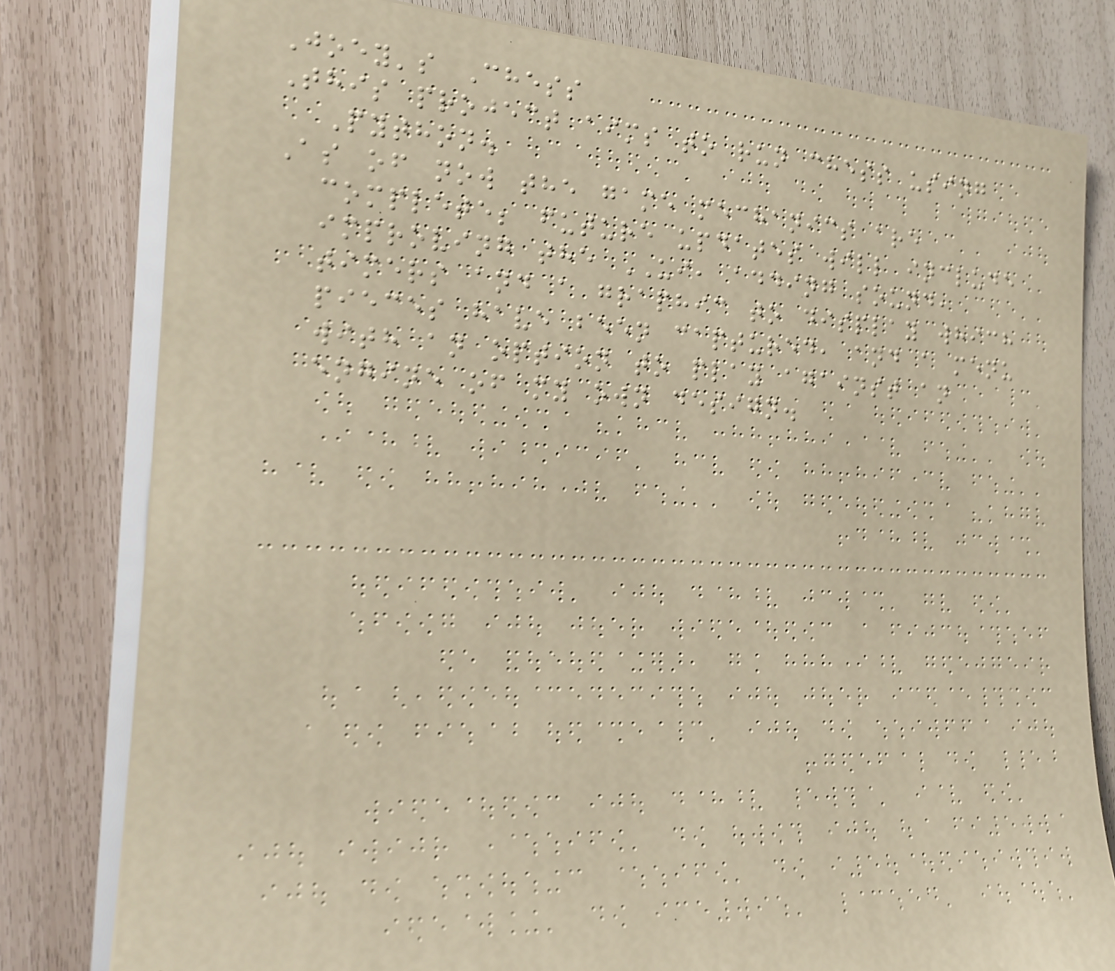Joey's Chess
This project aims to run chess using
Python.
As of now the game mechanics are
complete; future updates will include
improving the UI, adding sound,
timers and a graphic to display which
pieces have been captured, and a menu
with an option to play against an
engine of my own design.
